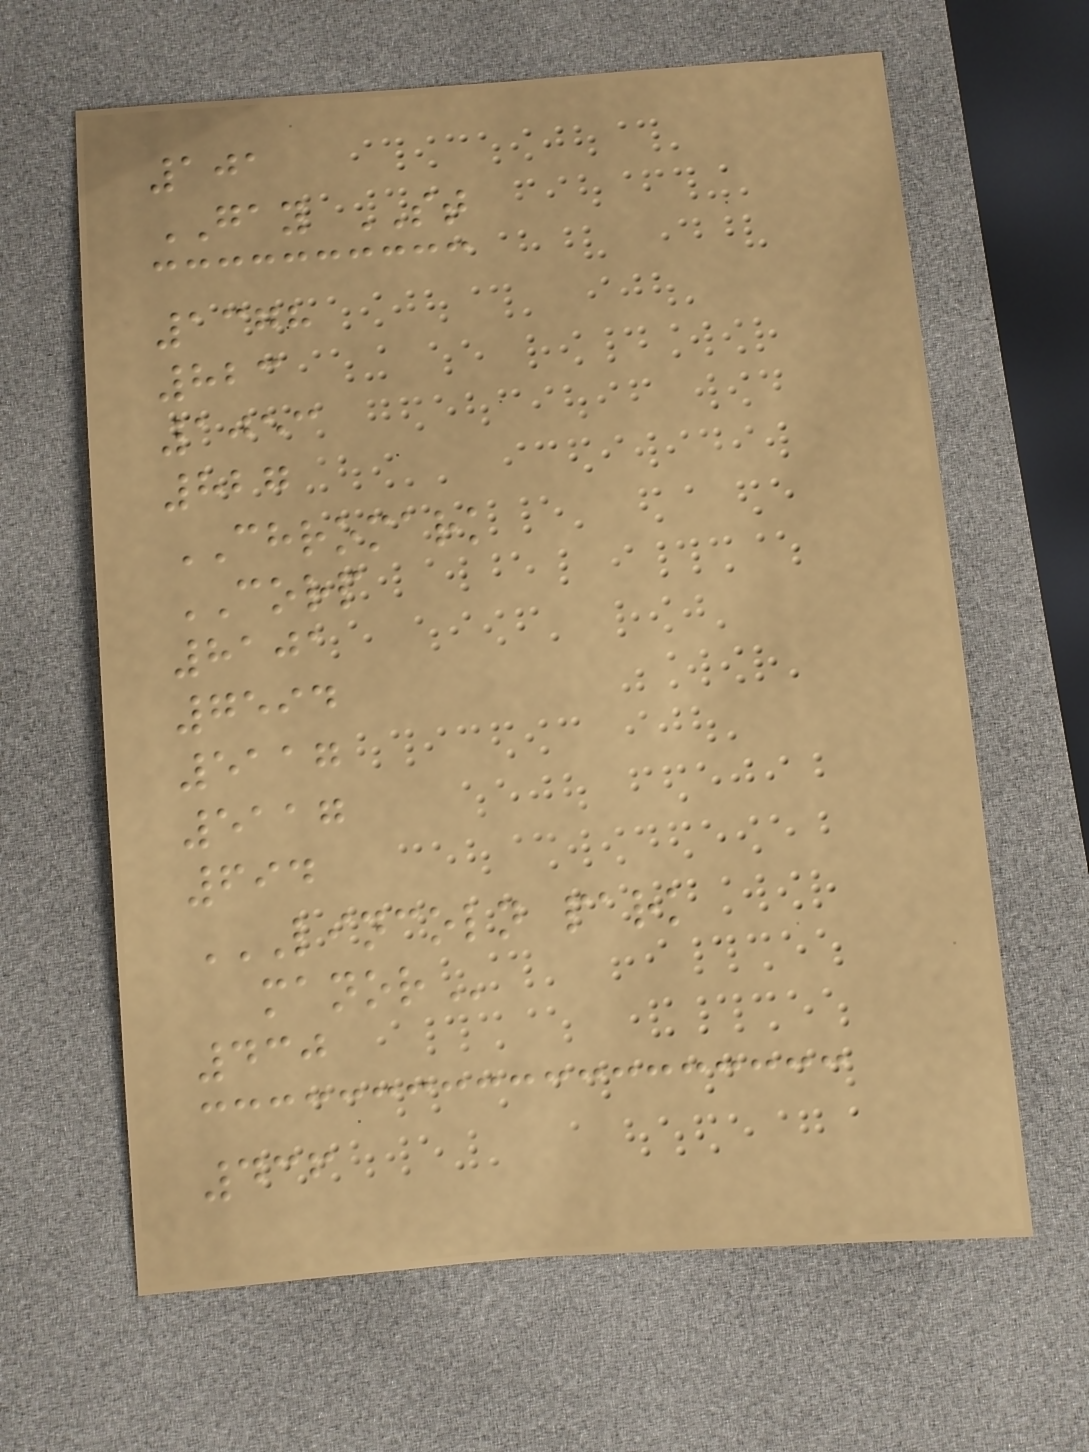101
GAY ST
1378
823
1053
827
CHROMARK
CORP
8101
7594
5117
5117
694
LINCOLN PARK
MANOR
430
436
